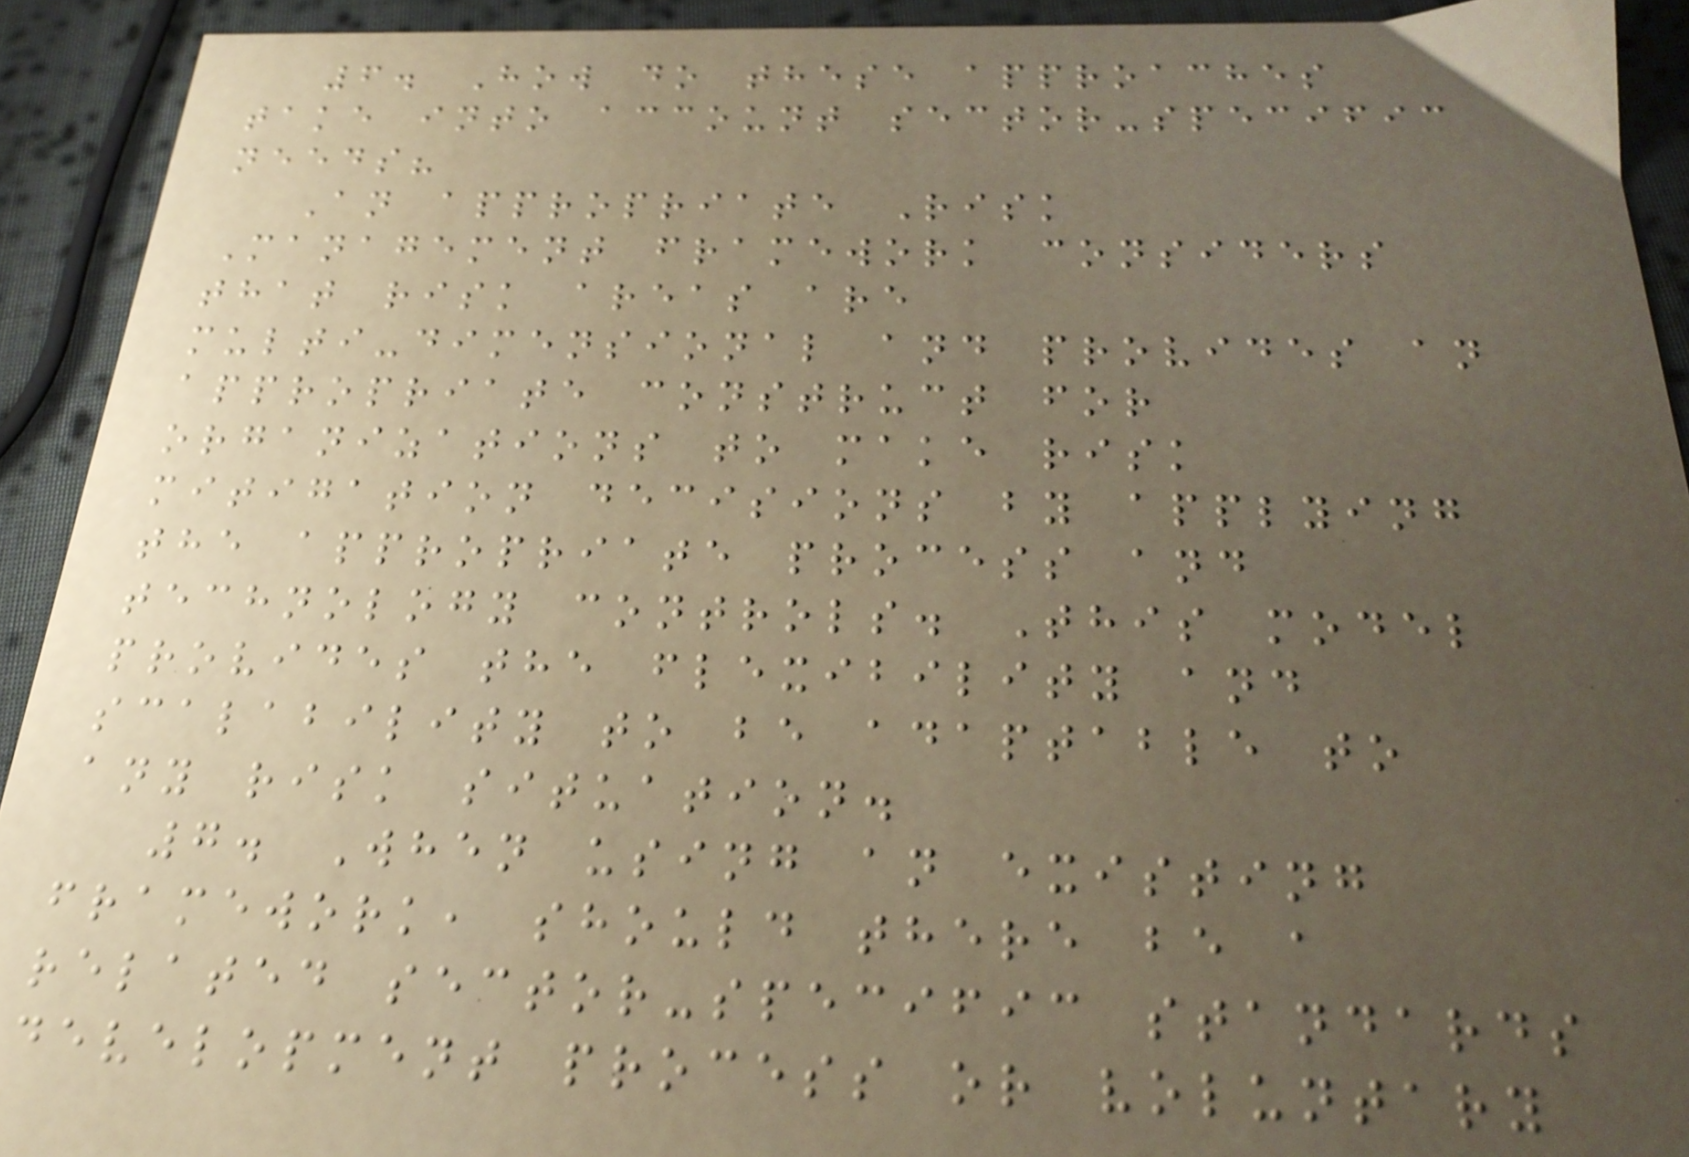6. How do these approaches
take into account sector-specific
needs?
An appropriate Risk
Management framework considers
that risk areas are
multi-dimensional and provides an
appropriate construct for
organizations to make risk
mitigation decisions by applying
the appropriate process and
technology controls. This model
provides the flexibility and
scalability to be adaptable to
any risk situation.
7. When using an existing
framework, should there be a
related sector-specific standards
development process or voluntary
